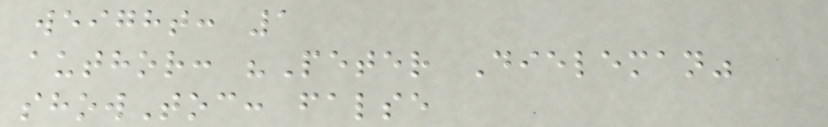weight: 1
author: "Peter Dieleman"
showToc: false
